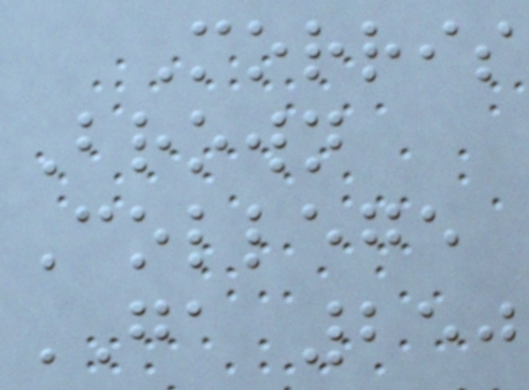Morris
Brown
College
GA 250
